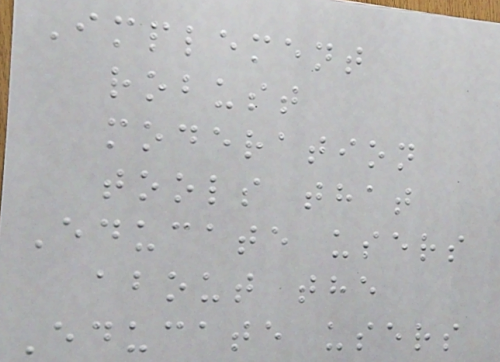Implement
robust
moderation
tools that
Educate users
about the
Educate users
